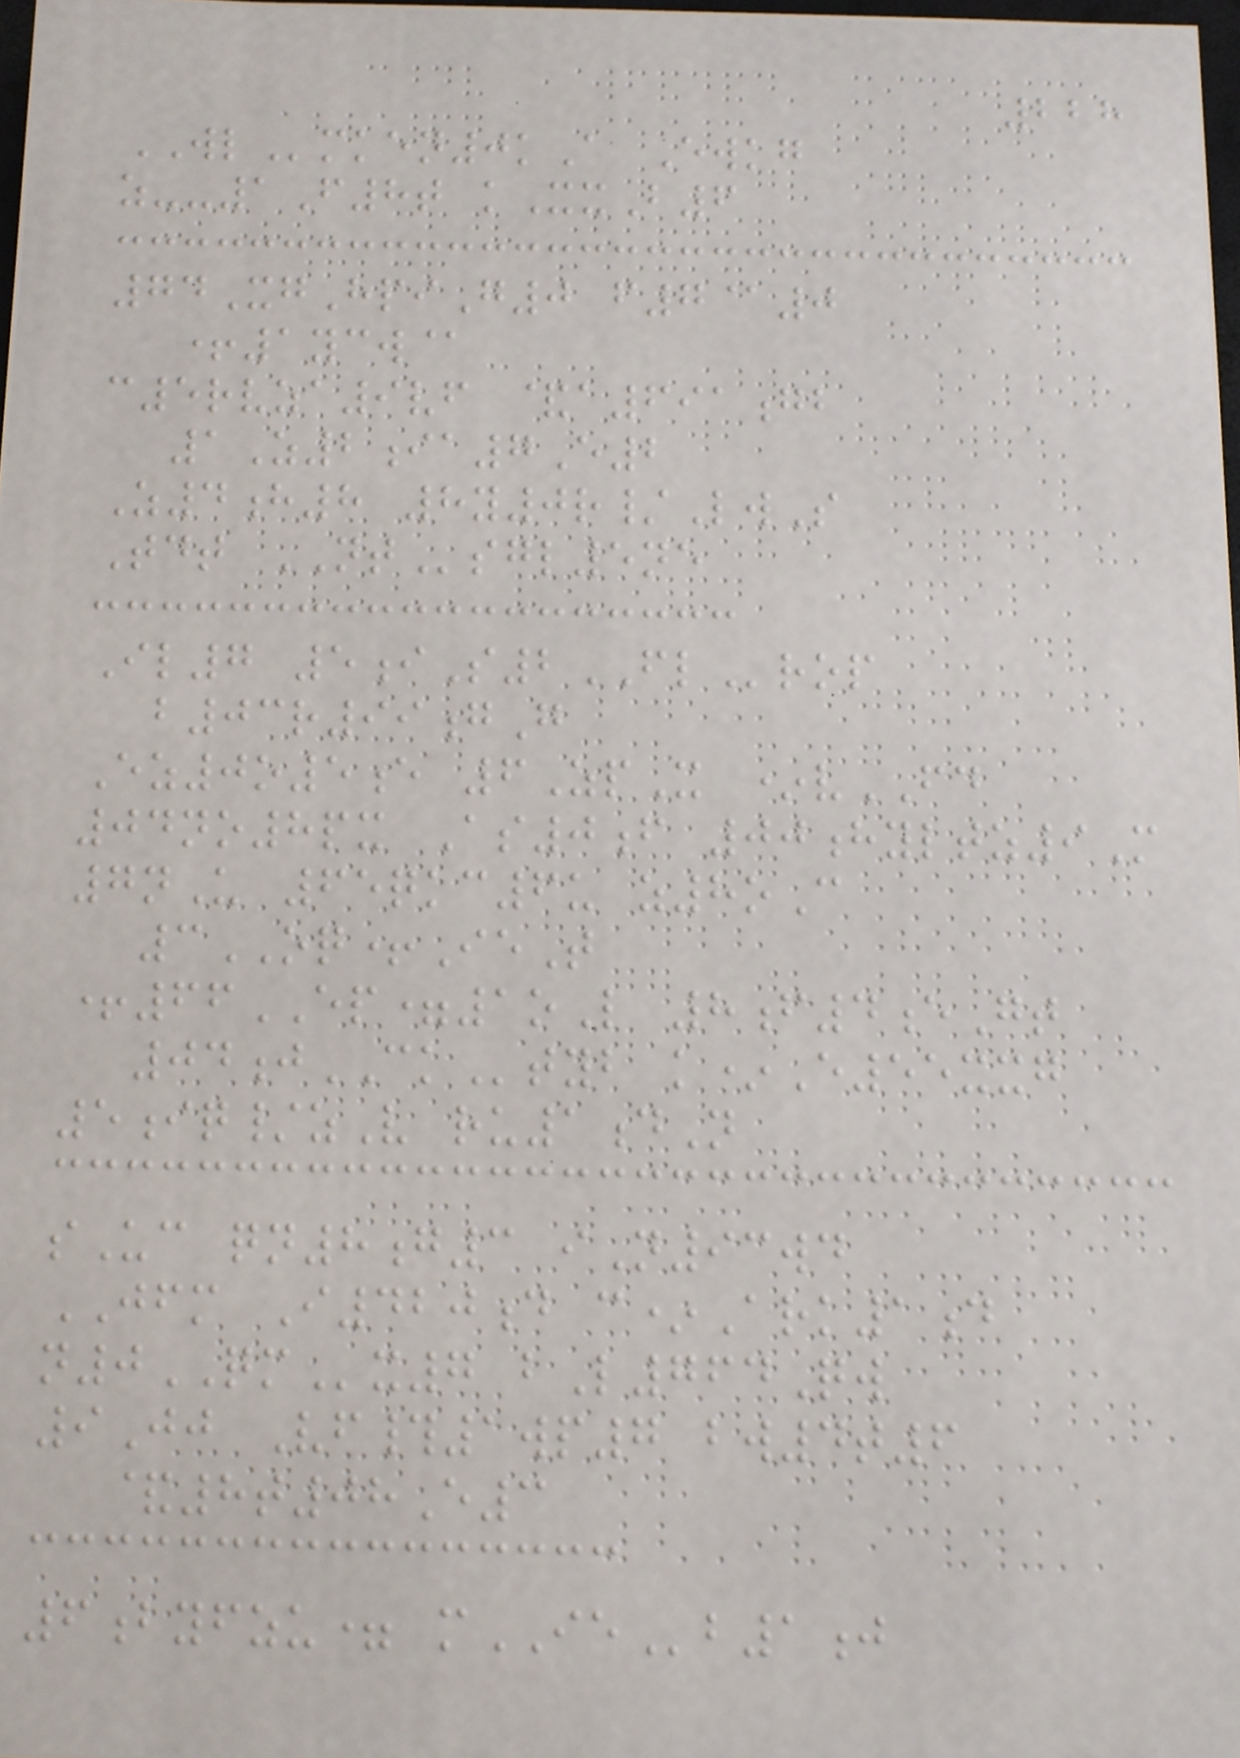228
WLmken0kA Ewkg
z--1F8t kXxB6
74XgHpiG0 f7@0
+1ycw@
c5rvza9vf &a691gb
1Z2ia7E2
Z4h8 8y0r/LwS
Tdt NTsgl5ne
Il7 5iS2FLrop
b03r99gG
Ez0o5e 6ZpX *vFD
04no8px As0f 00hyltz9M
7nU 65qkc6u z8oC
3OQ+IeT
+66EP=1oL 8f4eGt
04jCKtyb k*E55xxg
5iq/zV ru1dN
sUc qn8g3 iN93wd
JFM I420d c*Ark1d
n0QMx7 bL764Qw
9Jj Vf#1wp7 bw4t6
&8t08E3
6byfzu= mIEb1j
